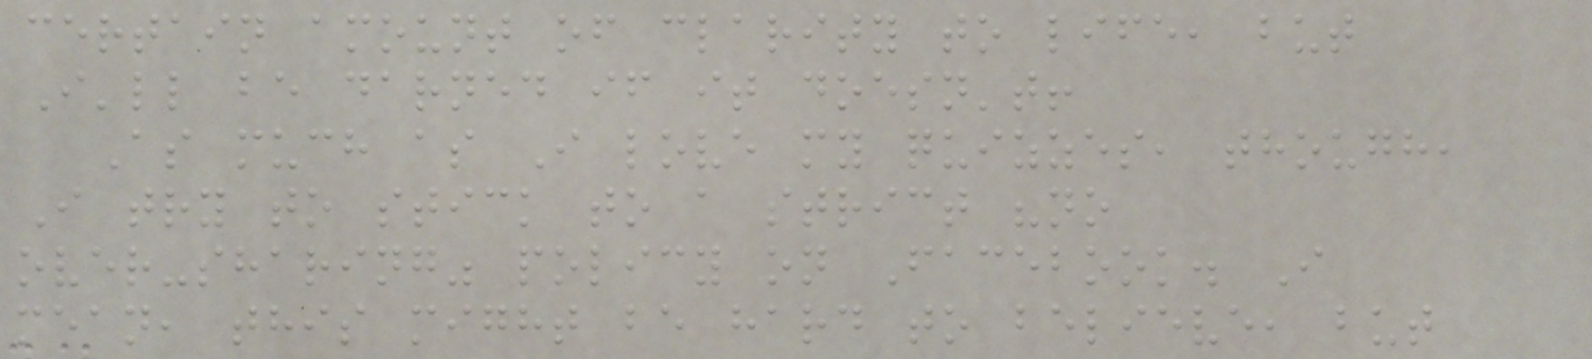certain amount of clarity to life, but
I'll be darned if it doesn't!
As much as I love my quizzes, though,
I try to stick to a strict "no
over-sharing" policy on Facebook. I
mean, this might be hard to believe, but
